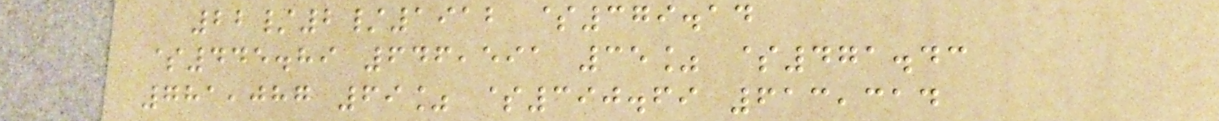22/2/1912 $379.14
$445.89 646,591 35% $471.43
781,087 69% $390.69 613,314
